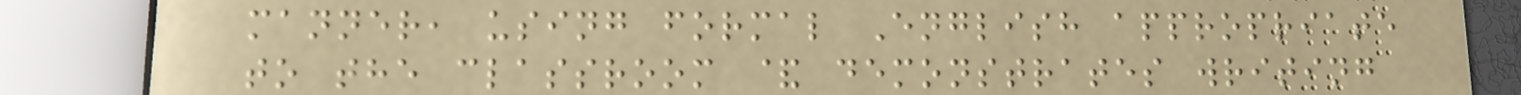manner, using formal English appropriate
to the classroom & demonstrates writing
